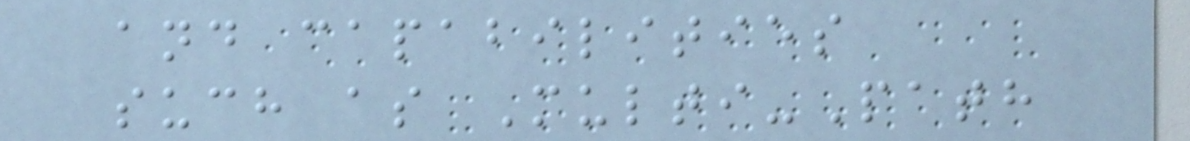and capabilities
such as Multi-Path
